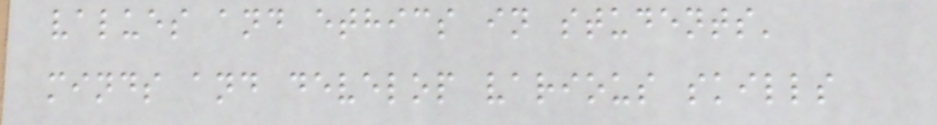values and ethics in students'
minds and develop various skills
